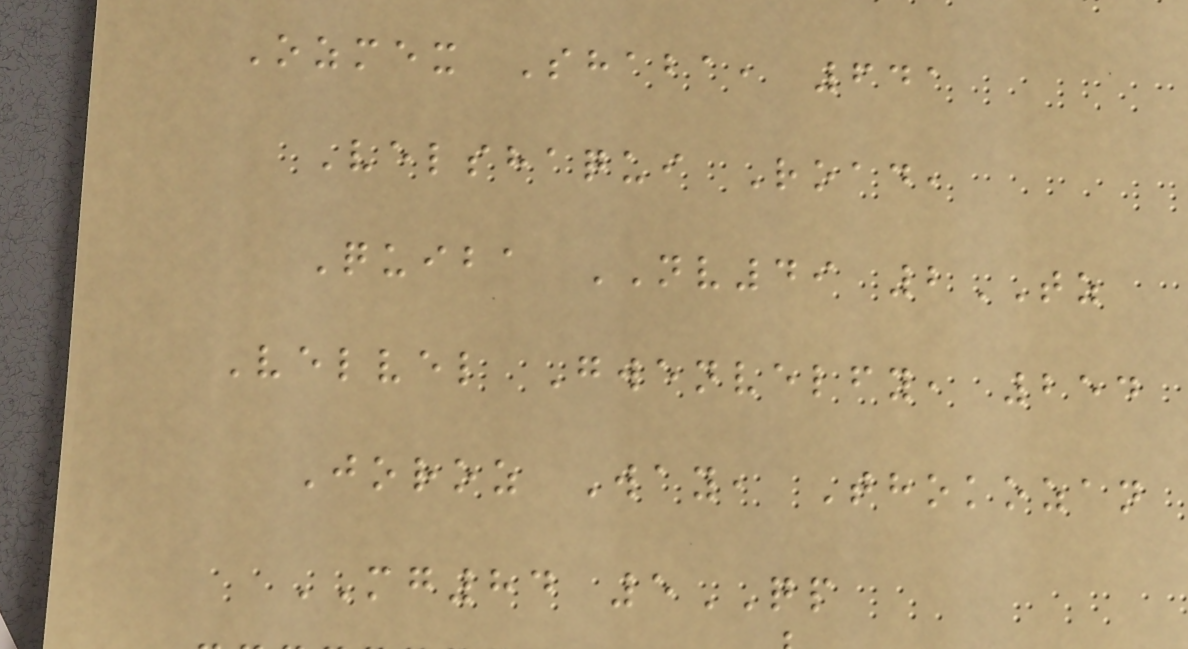Ozmex Shaba, 641
Velshaqui Road,
Quiba NV49 2TZ
Velvel Gwenvelfy, 254
Joroz Way, Thokozan
MG84 5QP
